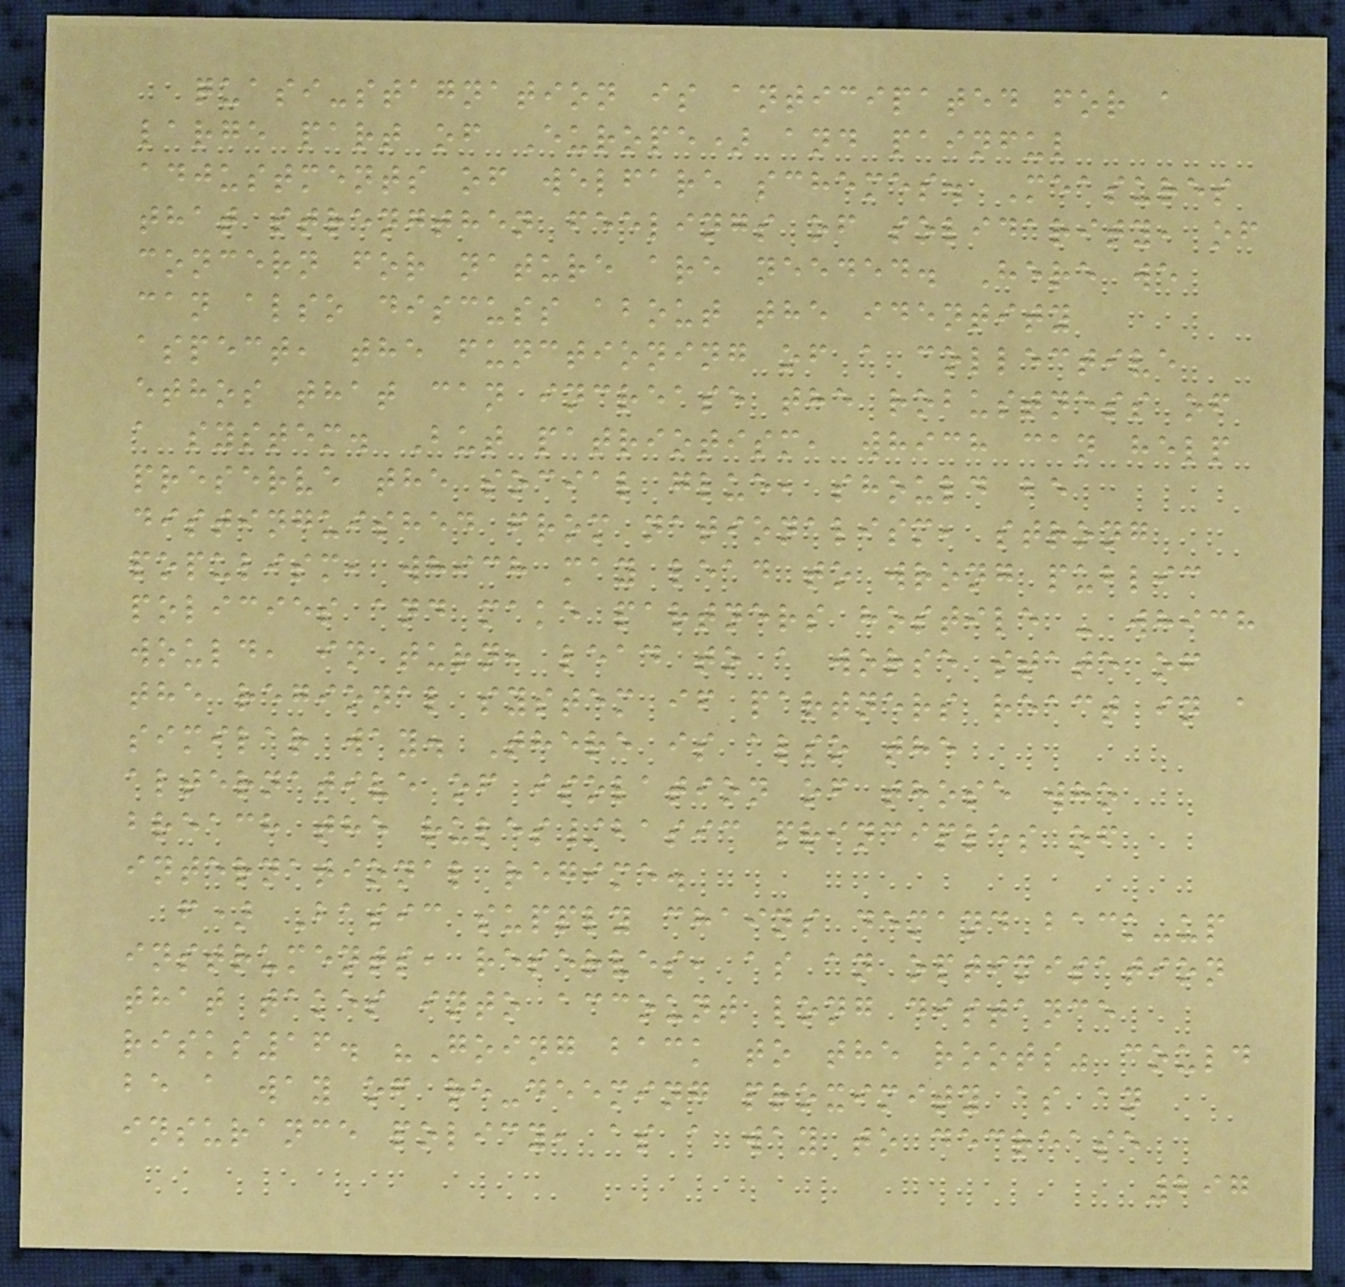quasi-stagnation is anticipated for a
large part of Europe) and painful
adjustments of welfare schemes. Measures
that strengthen feelings of solidarity, of
concern for nature are needed. Here we
can also discuss about the identity
aspect, the functioning of a collective
ethos that can increase the robustness of
a system. But patriotism, which can help
preserve the social glue, should be
distinguished from nationalism, strong
populism, which may lead to wrong public
policies and make partners hostile - which
would, in turn, lead to a worse state of
the regional system if partners react in a
similar way. There is also the
alternative of isolation of those who
breach the rules/basic principles of
international regime.
f) Basic supply chains demand back-up
instruments, reserves, as an optimisation
that takes into account long distance
risks16. "Going back to the roots" could
be a way of re-deeming proximity as an
insurance policy, as a way to decrease
297
